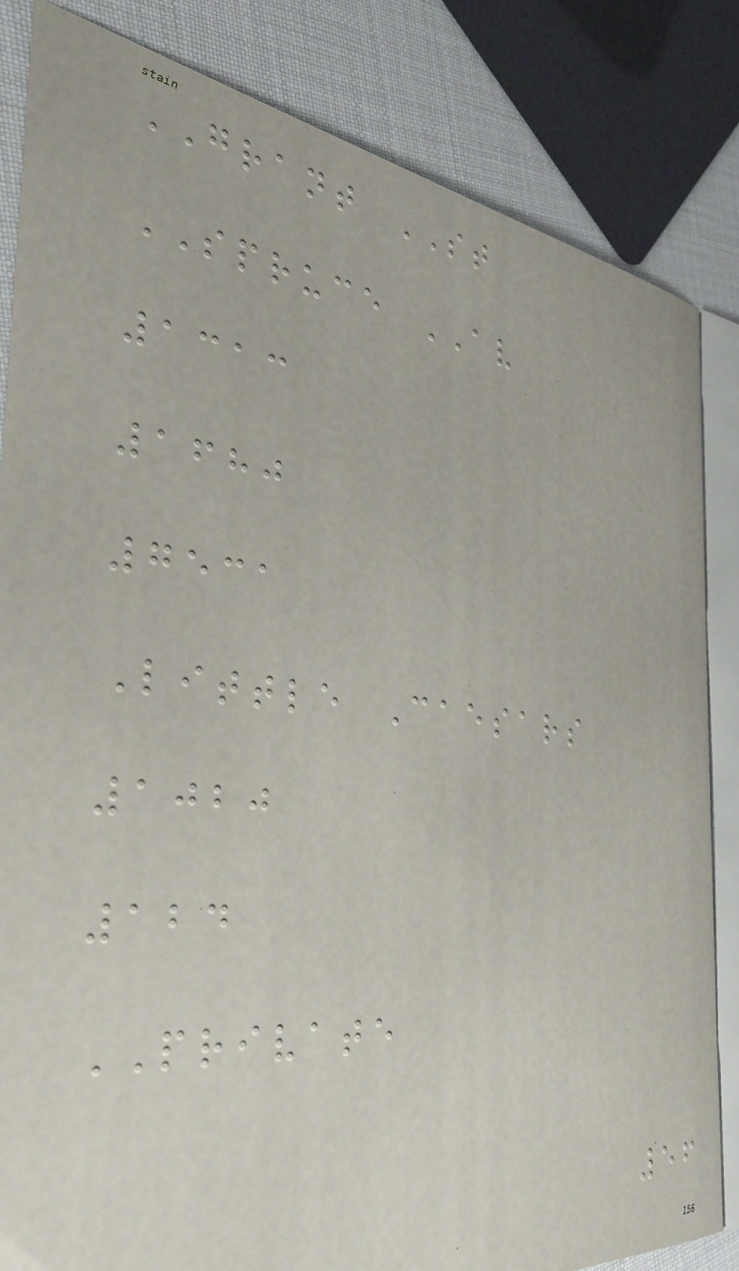GRANT ST
SPRUCE AV
1313
1680
7531
Little Caesars
1020
124
PRIVATE
56
